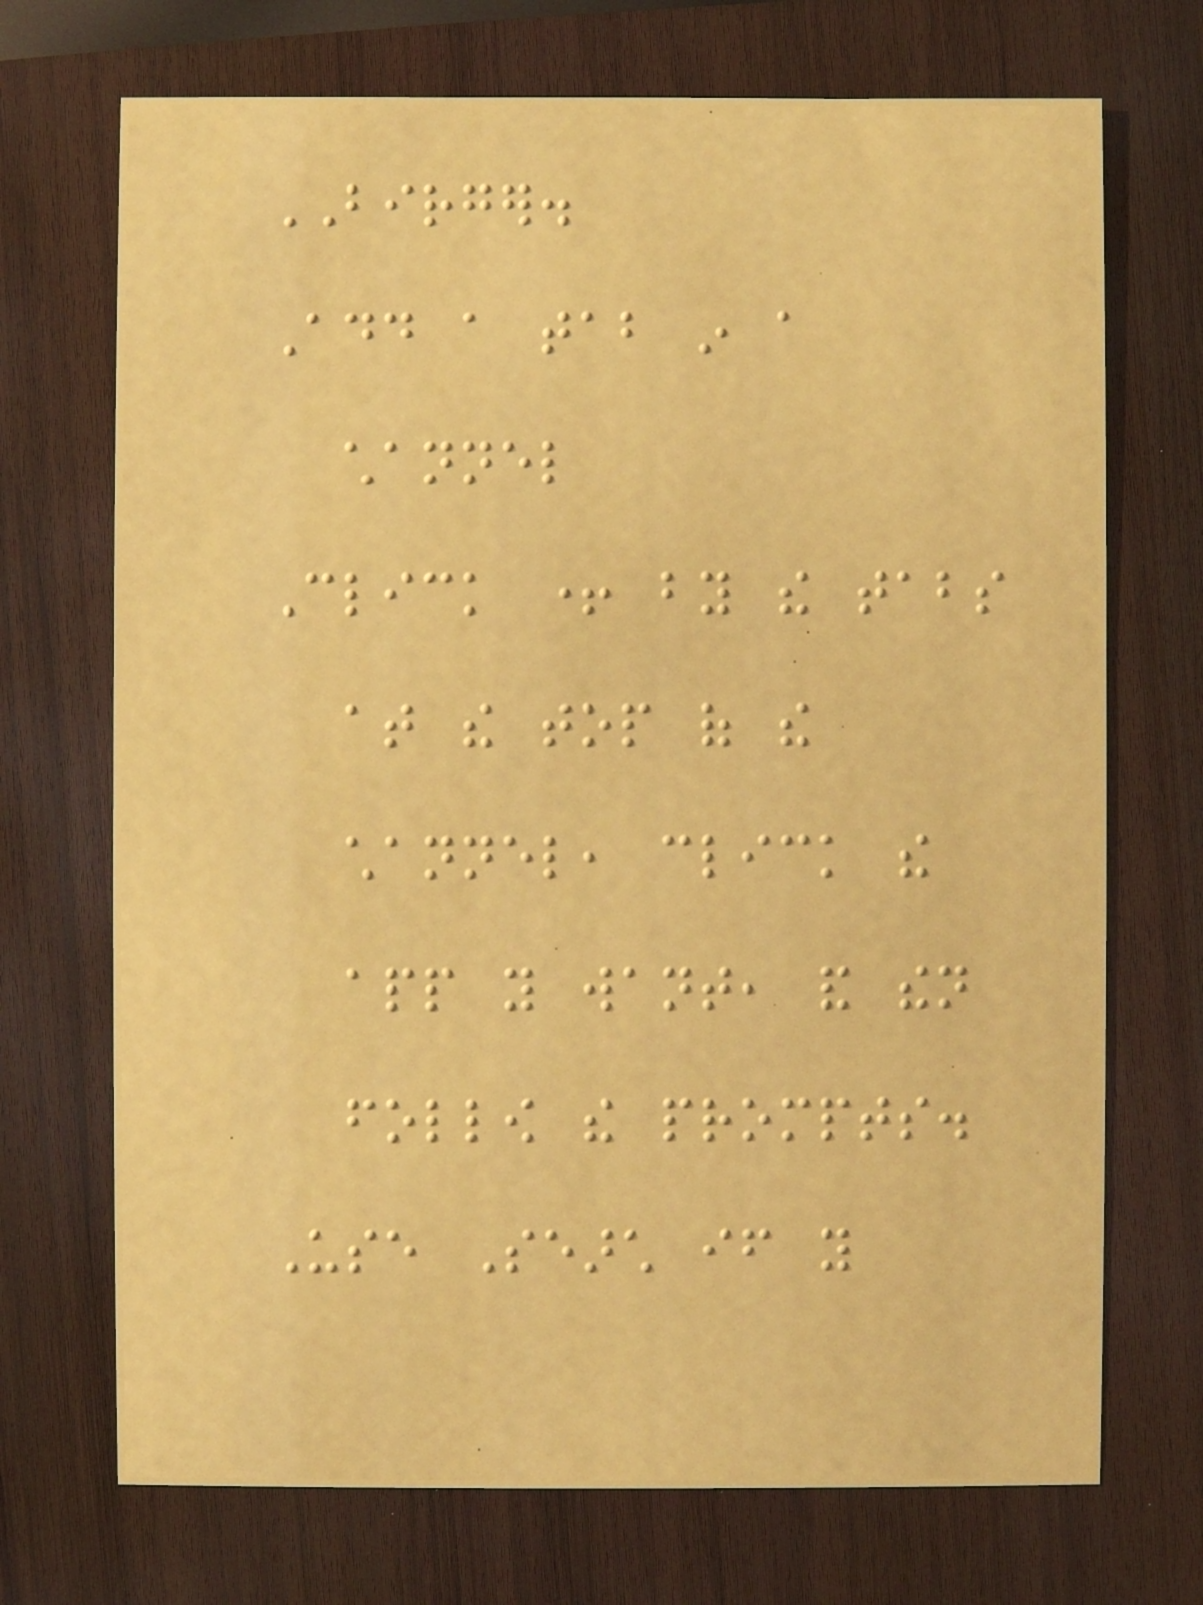BIRGER.
Add a tab in a
channel
Click + by the tabs
at the top of the
channel, click the
app you want, and then
follow the prompts.
Use Search if you
